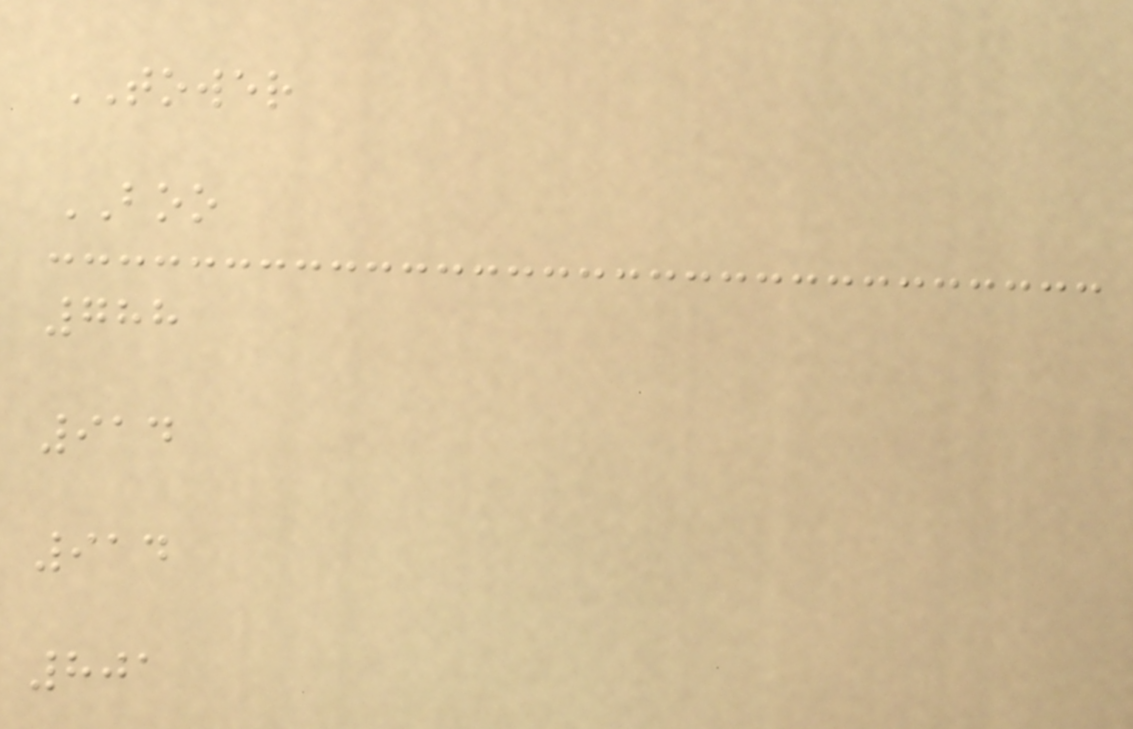TOWER
BOO
788
914
914
801
